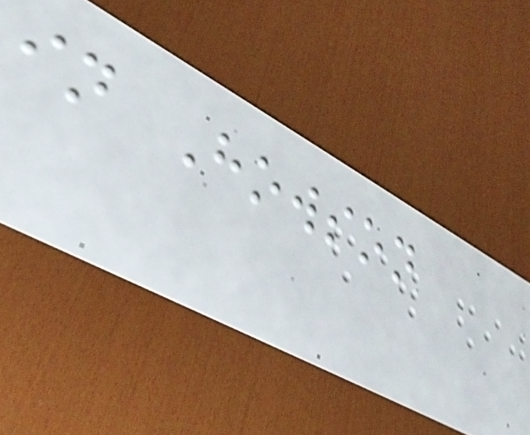in Howson
